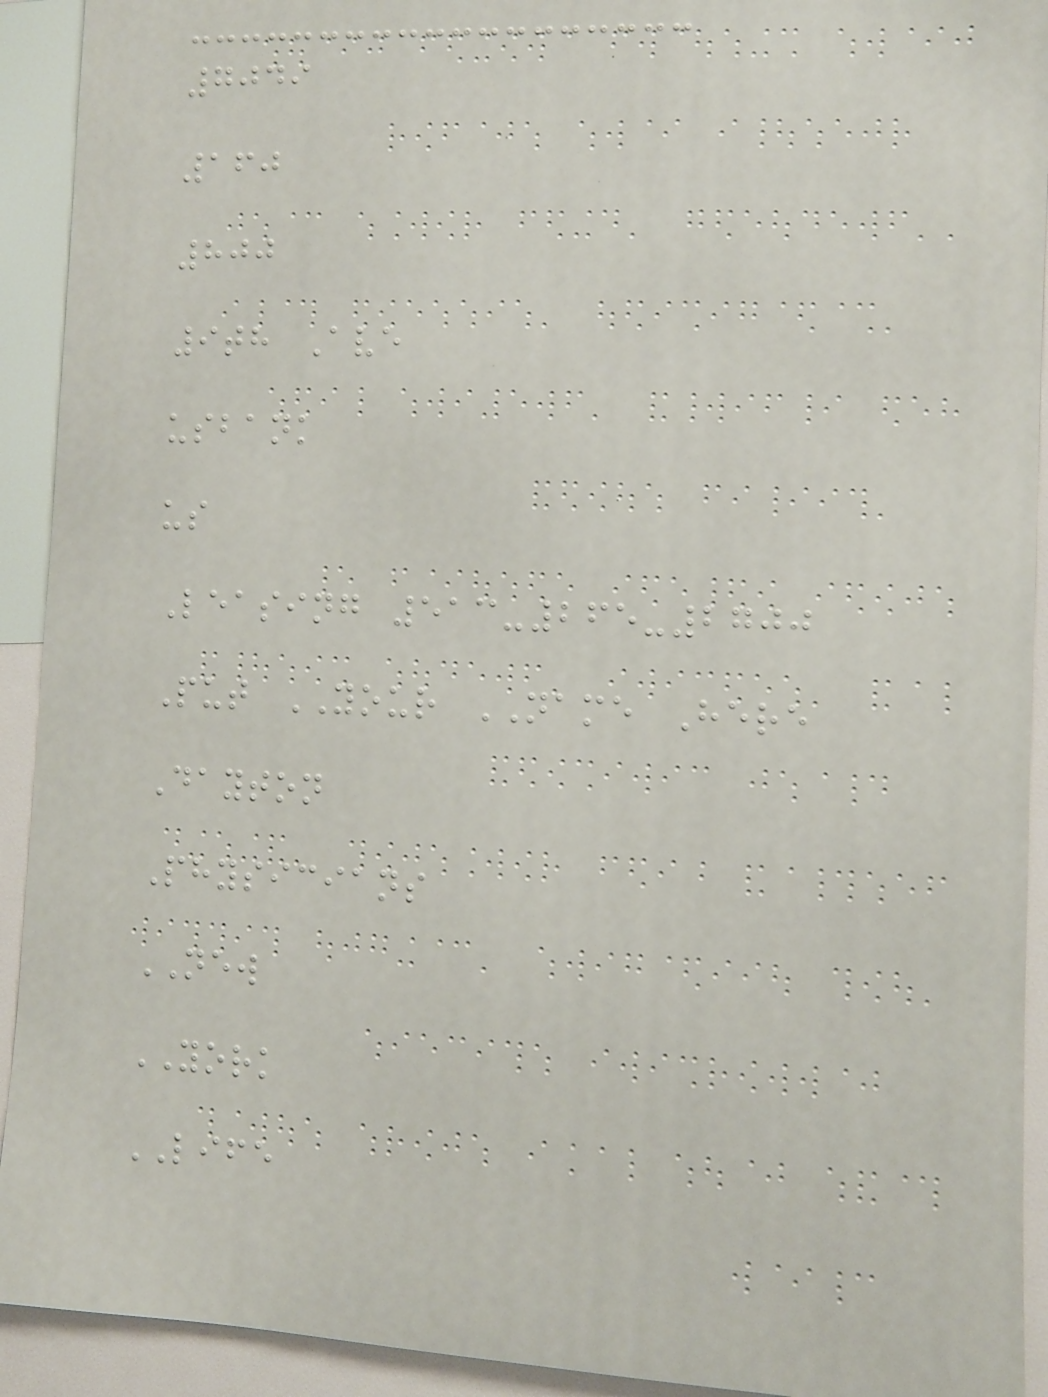7049
160
800
9th Ave
usbank
us
Leasing 513-265-2700
Put YOUR NAME Here
Dayton
Physicians
NEW
YORK
LIFE
